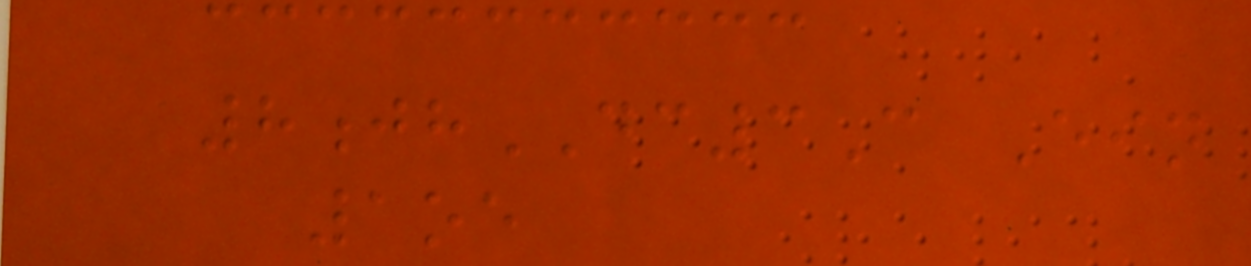8jhDC3C Ein
1oe
